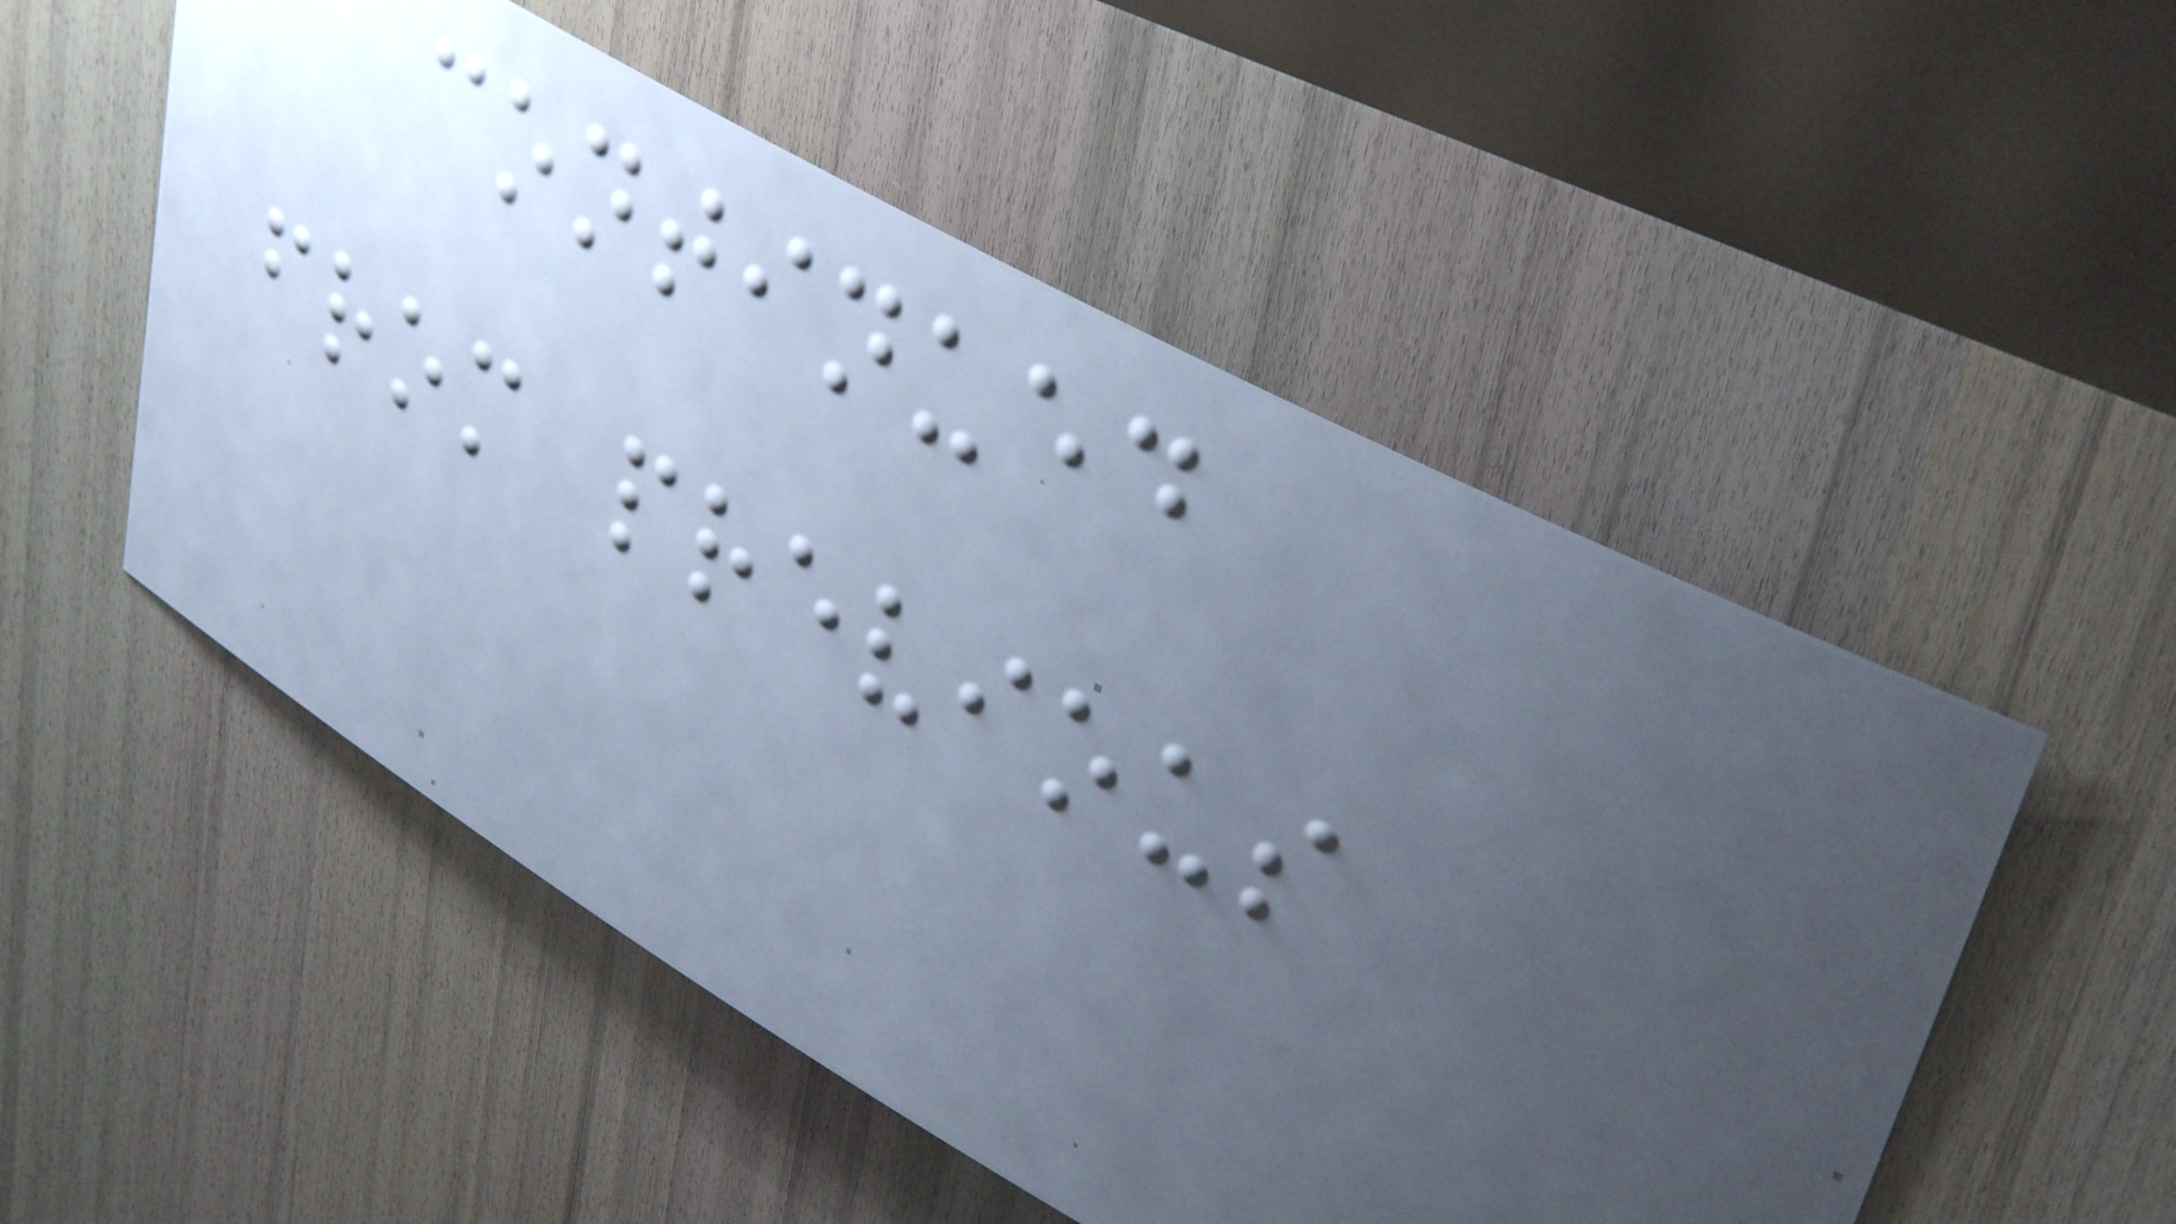continued
from previous
